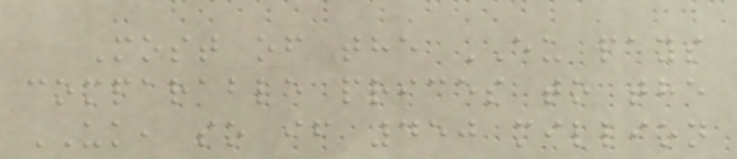Most of the EU pays
comparable prices to the
UK, so if 450 million
